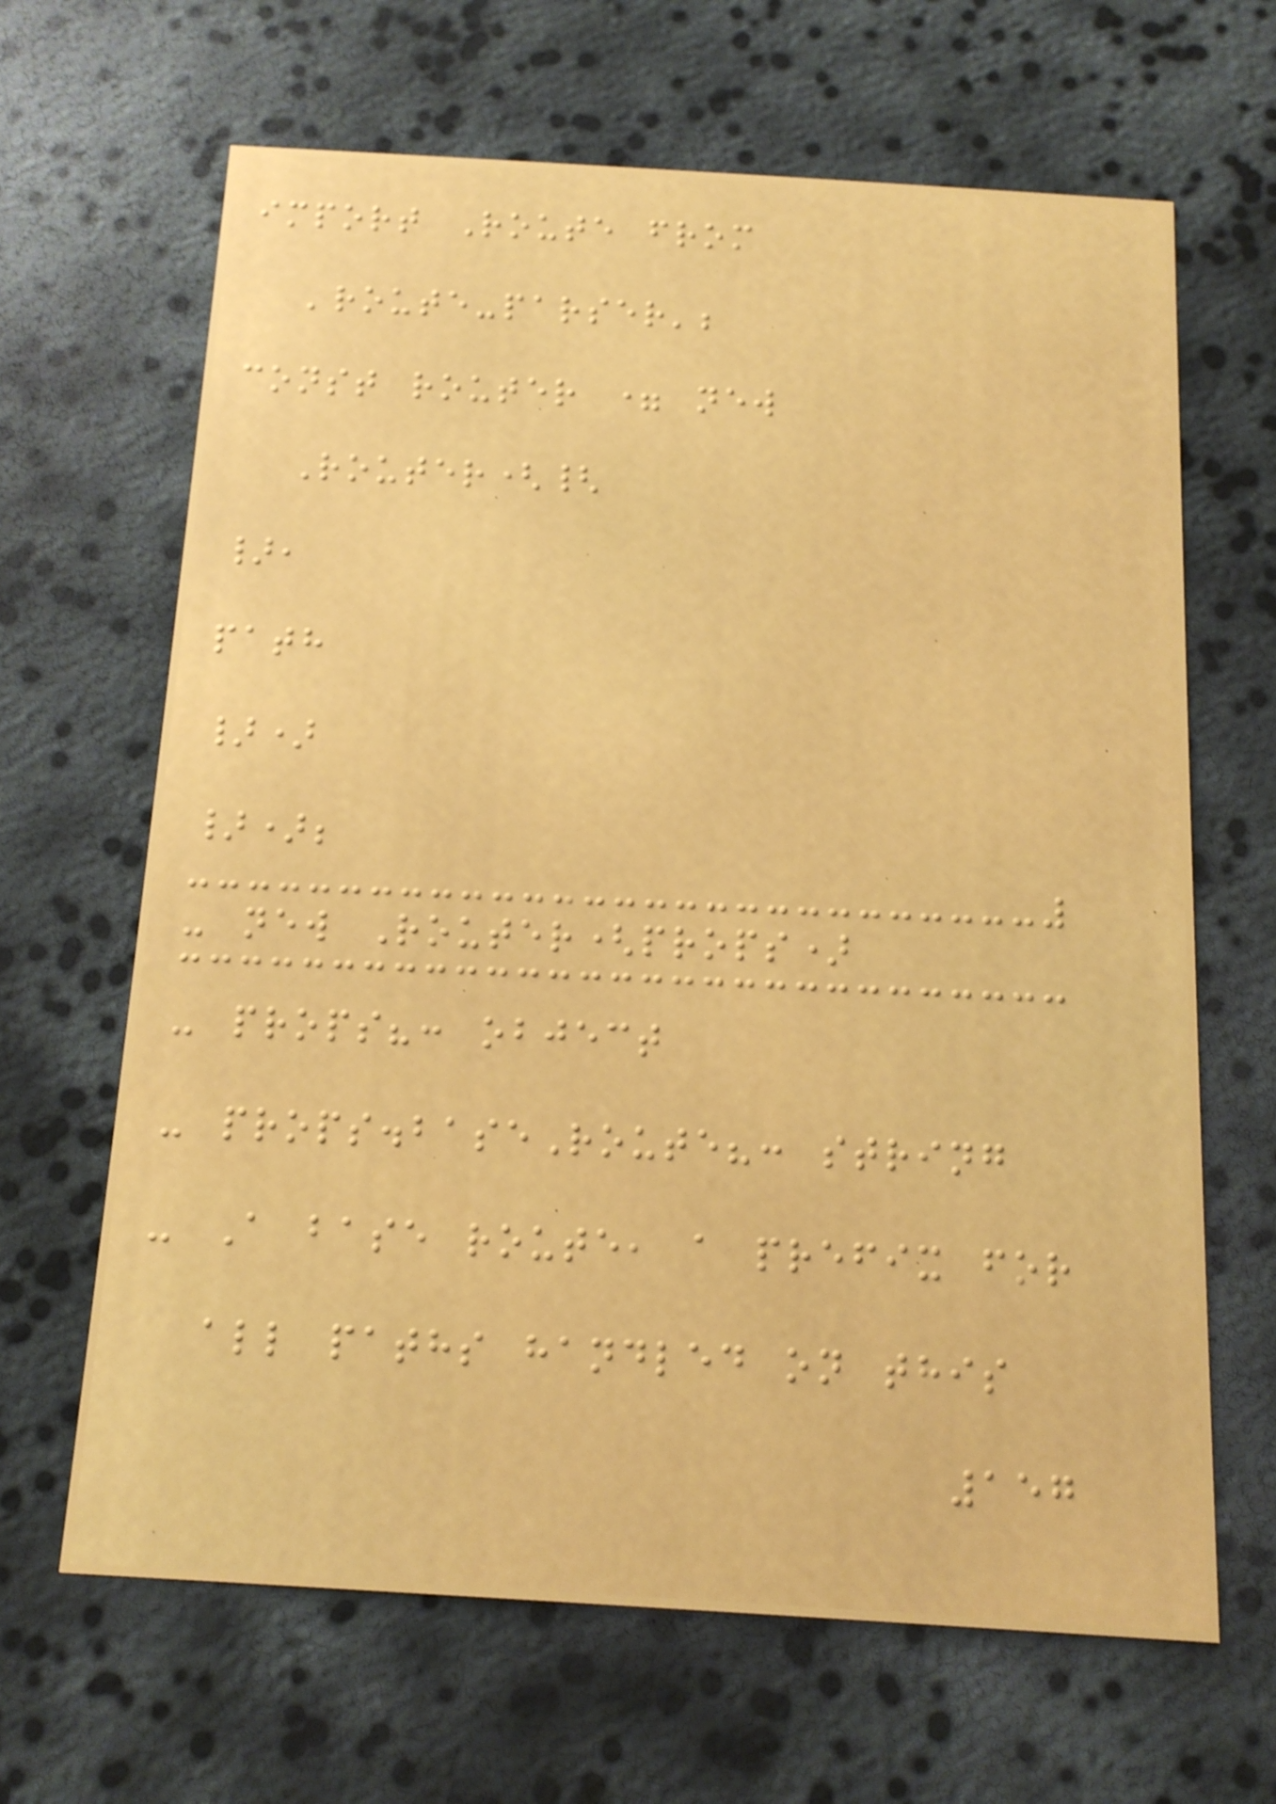import Route from
'route-parser';
const router = new
Router({
},
path
})
});
- new Router(props)
- props?: object
- props.baseRoute?: string
- A base route, a prefix for
all paths handled on this
157
